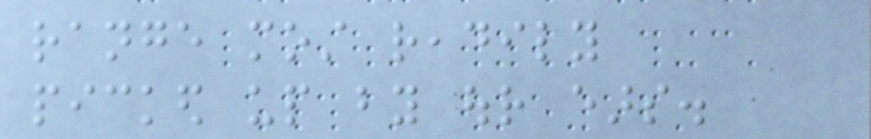range most readily
picked up by our ears.
